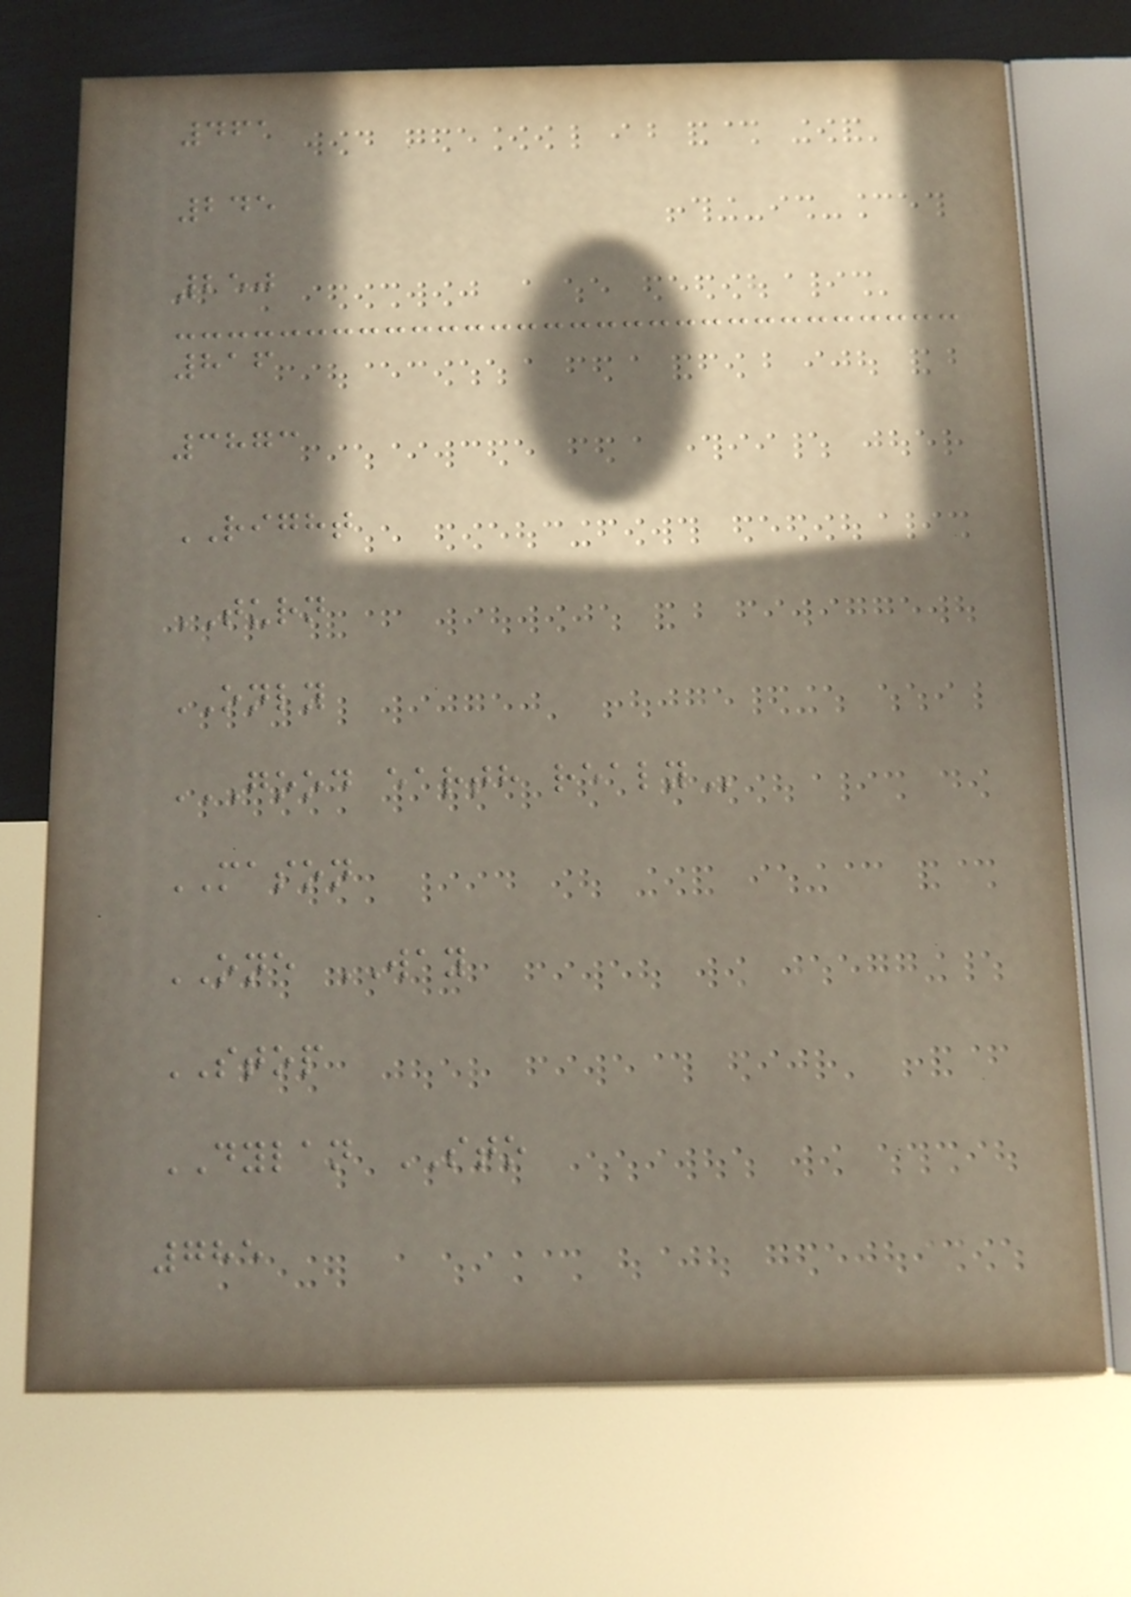461
245
250
816
3873
RIGHT
TURN
ONLY
GOOD EARTH REALY
MASON
ONE WAY
STOP
DYLAN STO
785
